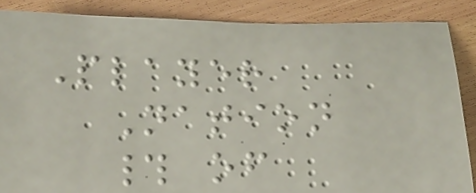Player
Nation
# of
